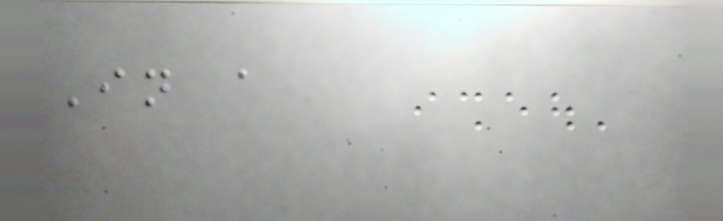In a
